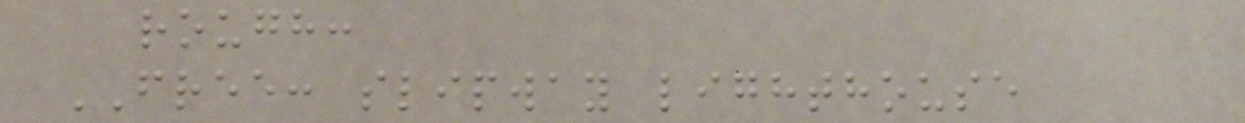rough:
FREE: slipway lighthouse
